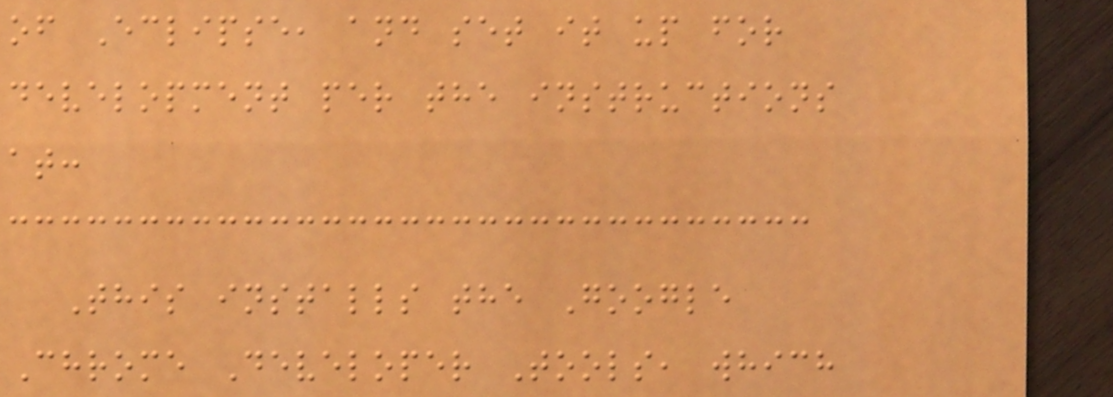of Eclipse, and set it up for
development per the instructions
at:
This installs the Google
Chrome Developer Tools, which
